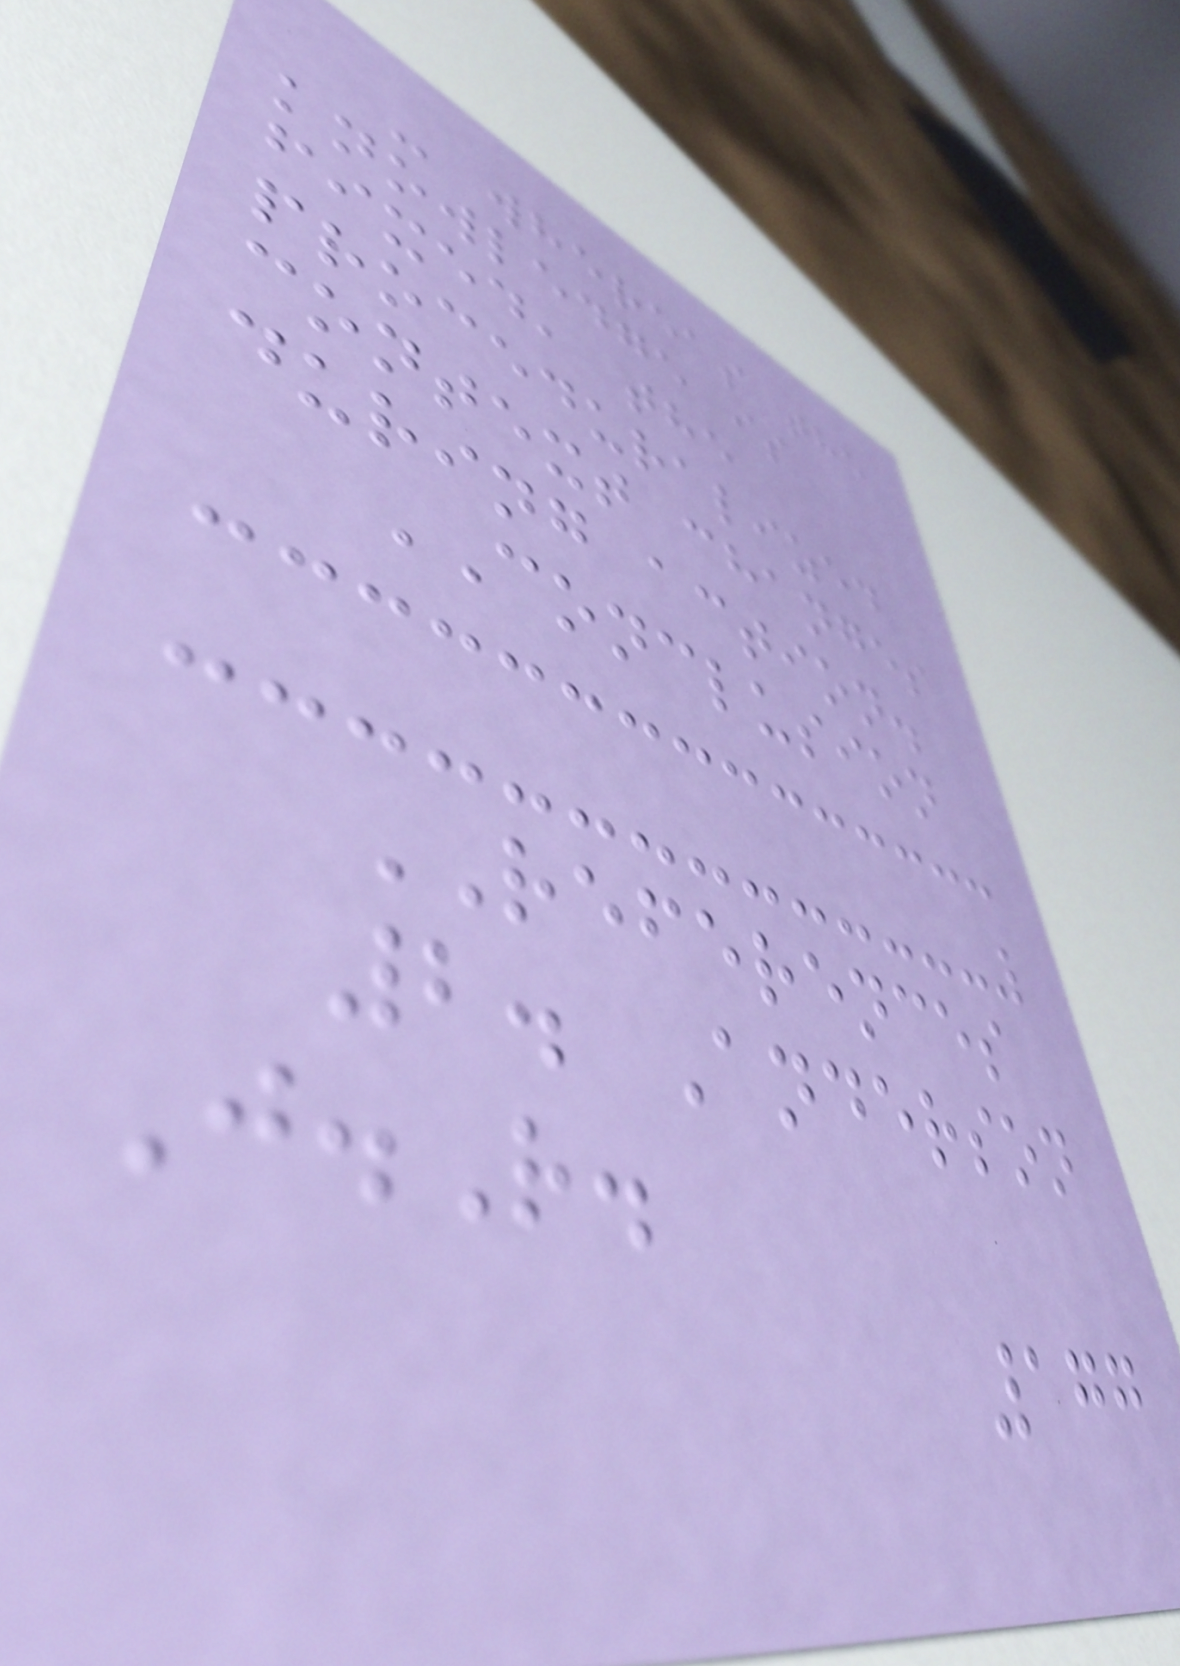- whereas the
knowledge is
fixed, the
proceduralized
context changes
during action.
CONCLUSION
REFERENCES
2. Anderson
J.R.
177
